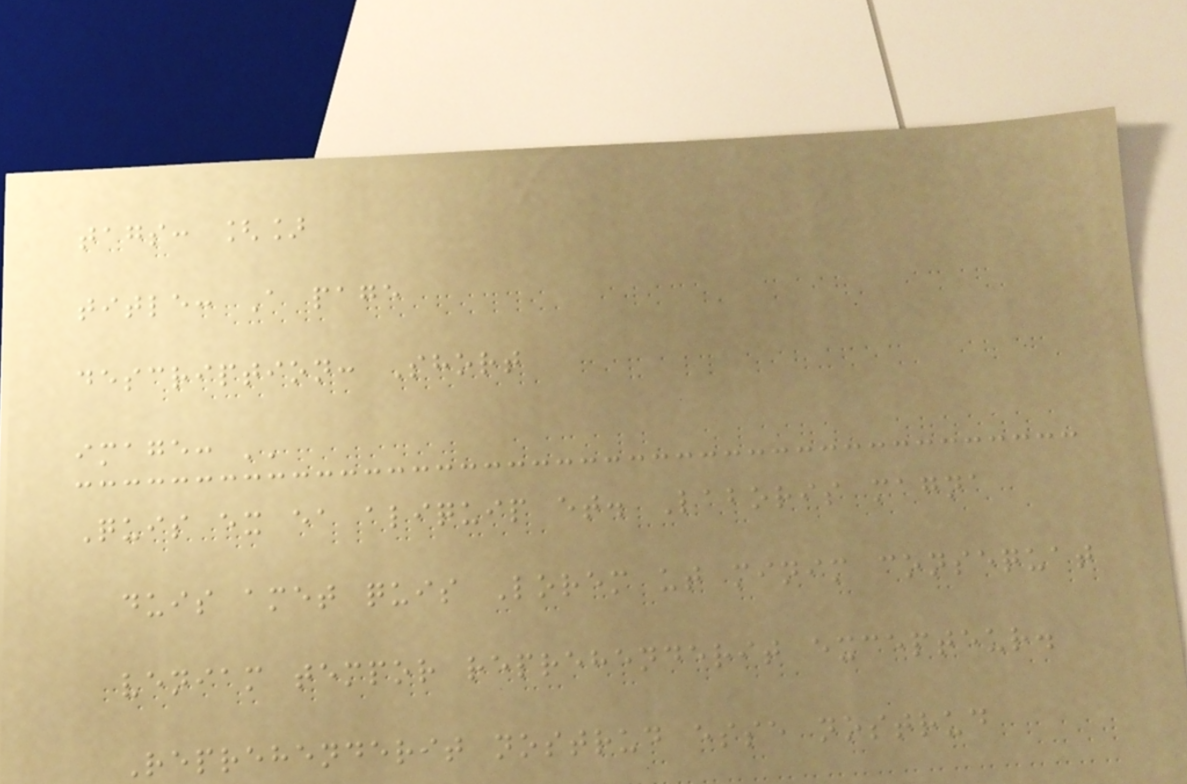tags: []
title: A page
description: Short
image: ''
Quis ex ea aliquip et. Laboris magna
duis amet quis Lorem ut minim consequat
veniam tempor reprehenderit excepteur.
Reprehenderit nostrud esse nostrud
